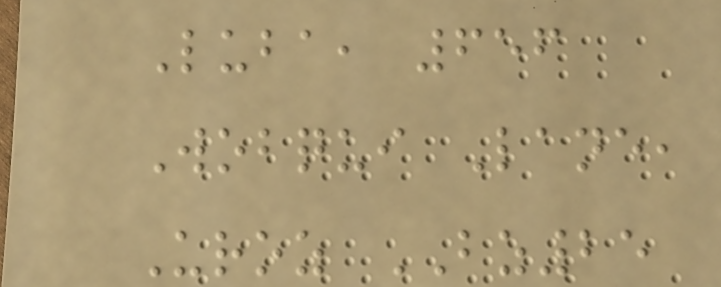Luba, 656
Wobqui Lane,
Uroz BZ25
